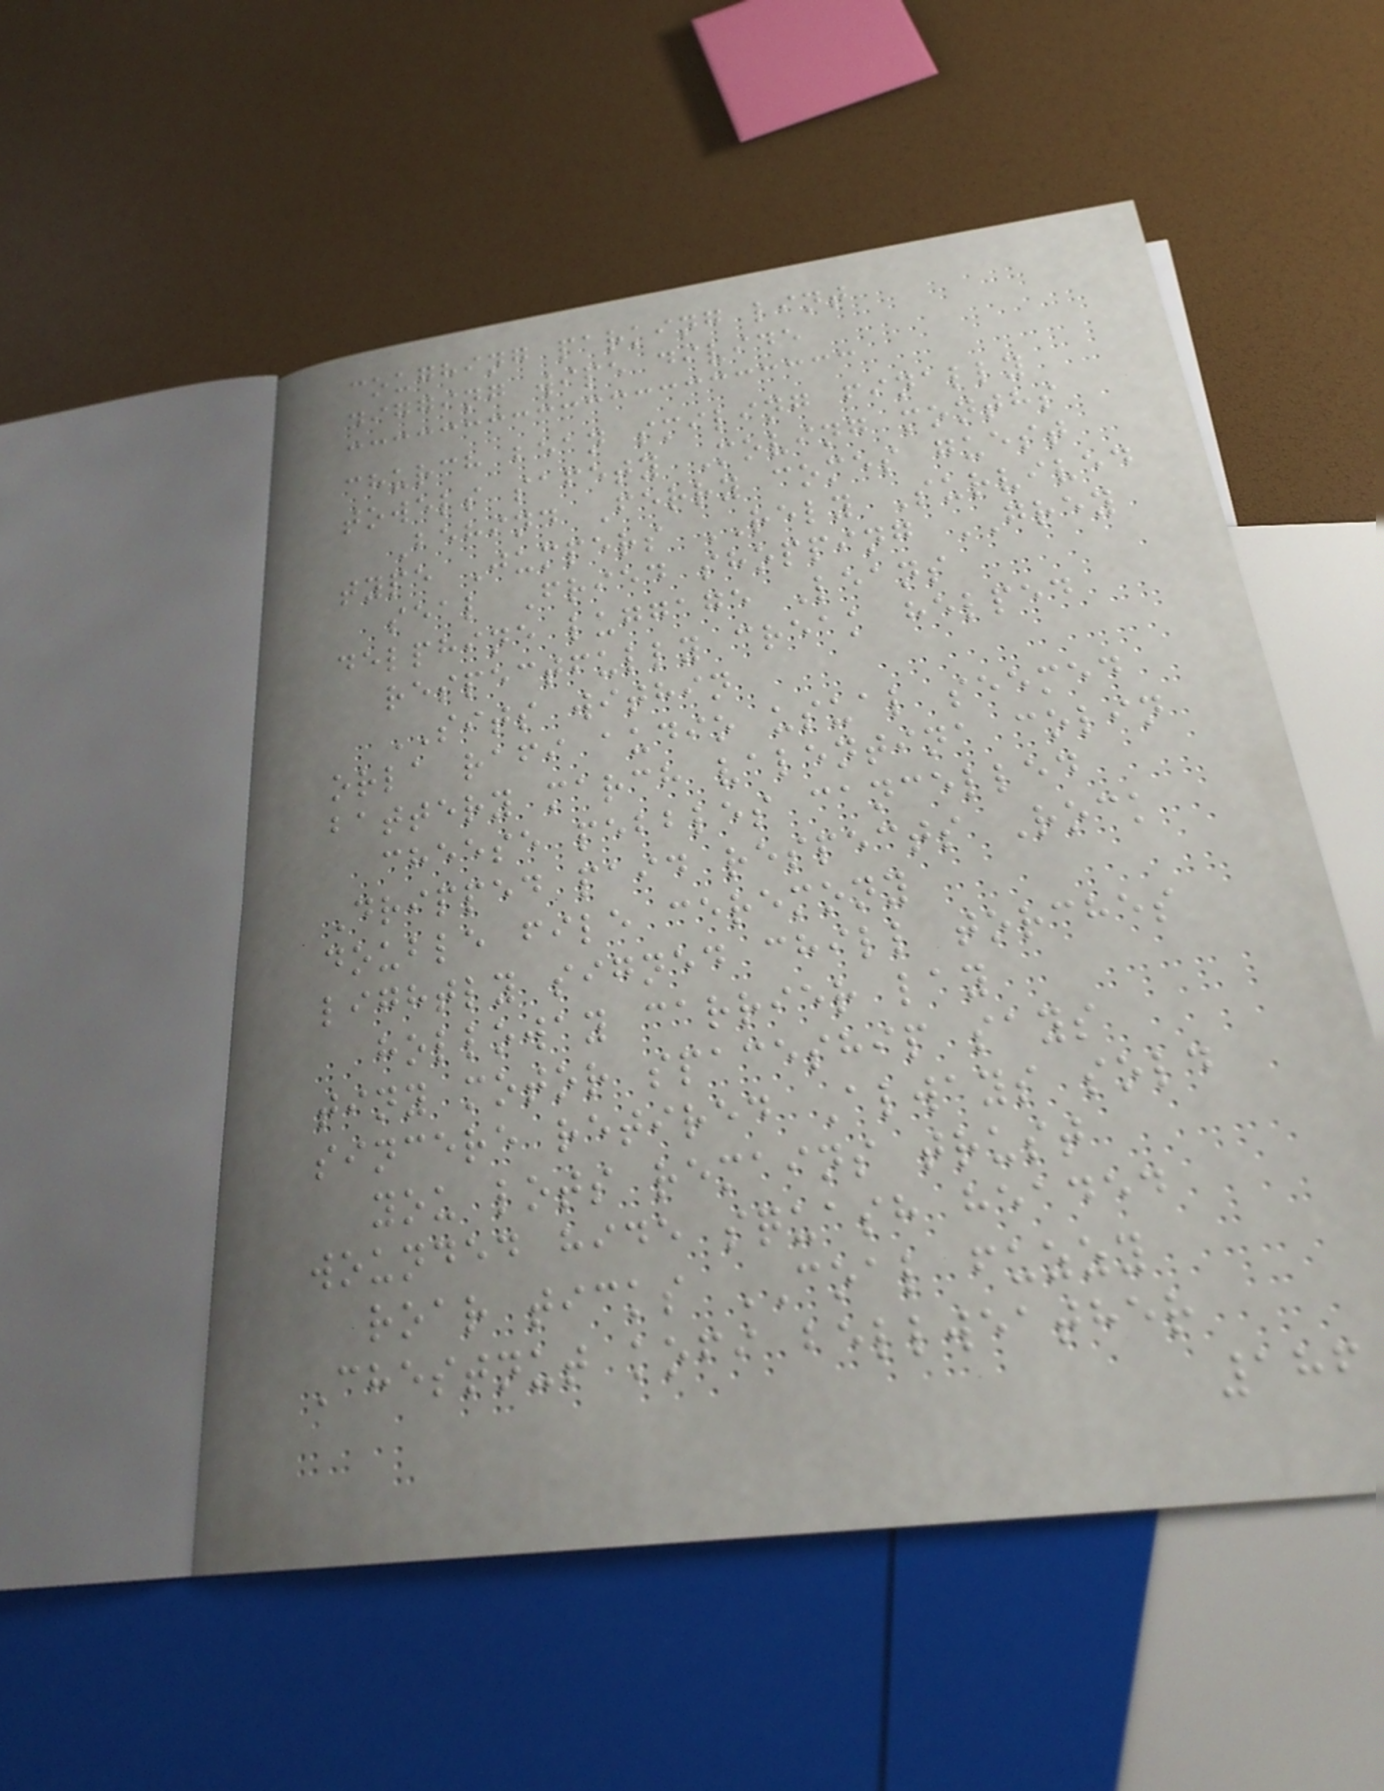coughing parking lint
digging wipe divide
church bean smiling finally
towels safety Moving months
Behind Ferry comes guest
type Jumpers RELY Survived
seal Fried shopping GREY
delphine luggage Leans
respectfully creak helped
SITS within
orla rafi audio usual seemed
battery march valentina colin
cheese pebbles cancelled
Dripped paid respects Rock
double file ceremony
lightly signed chill torches
holloway carrier lay
tiny motor spaceship says
sincere retired Always sold
you lots remains trust
wounded hide squash headed
roar ticks COAL fuzzy
Chestnut kofi bellweather
186
